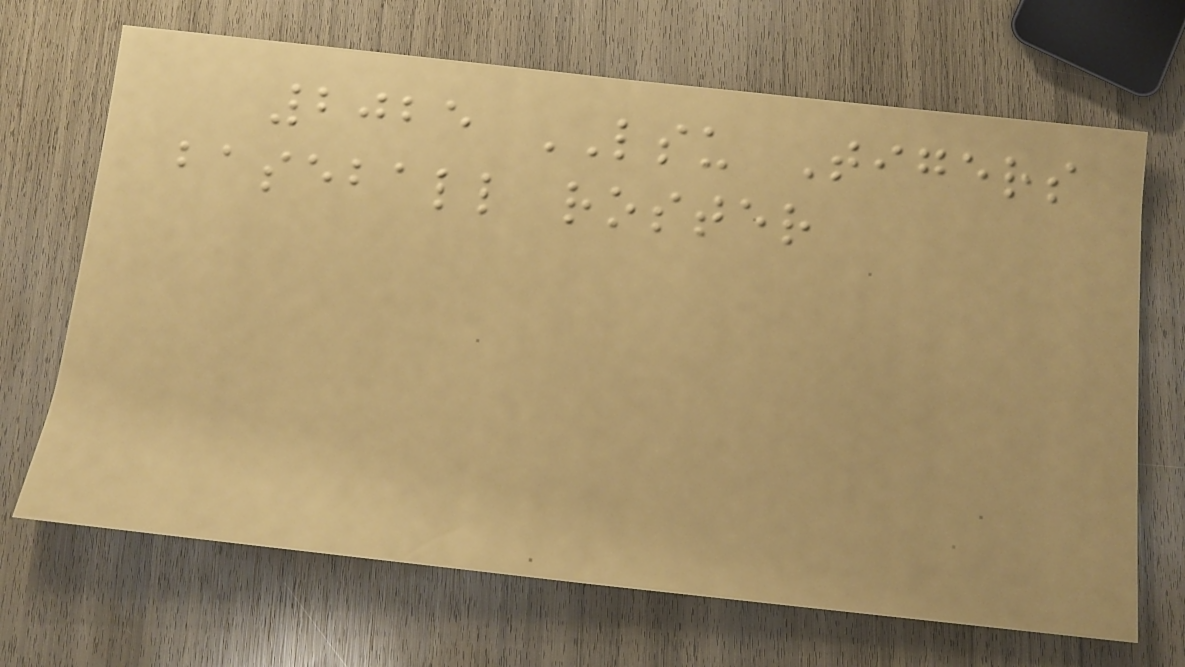2025 LSU Tigers
baseball roster
